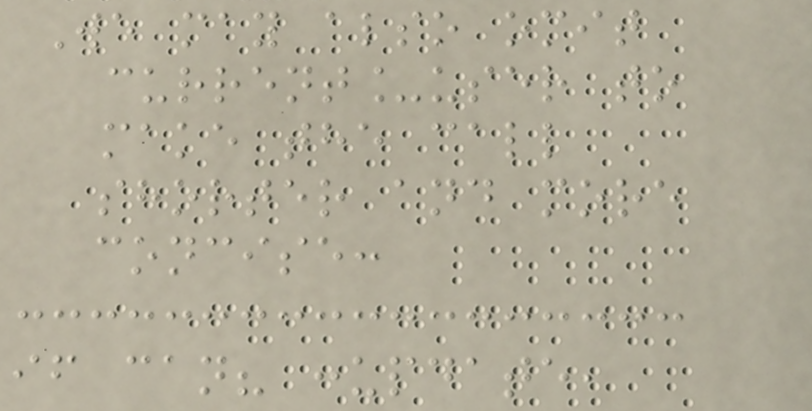We may also omit
current_user to
make the call
shorter and more
concise:
if can? :update,
